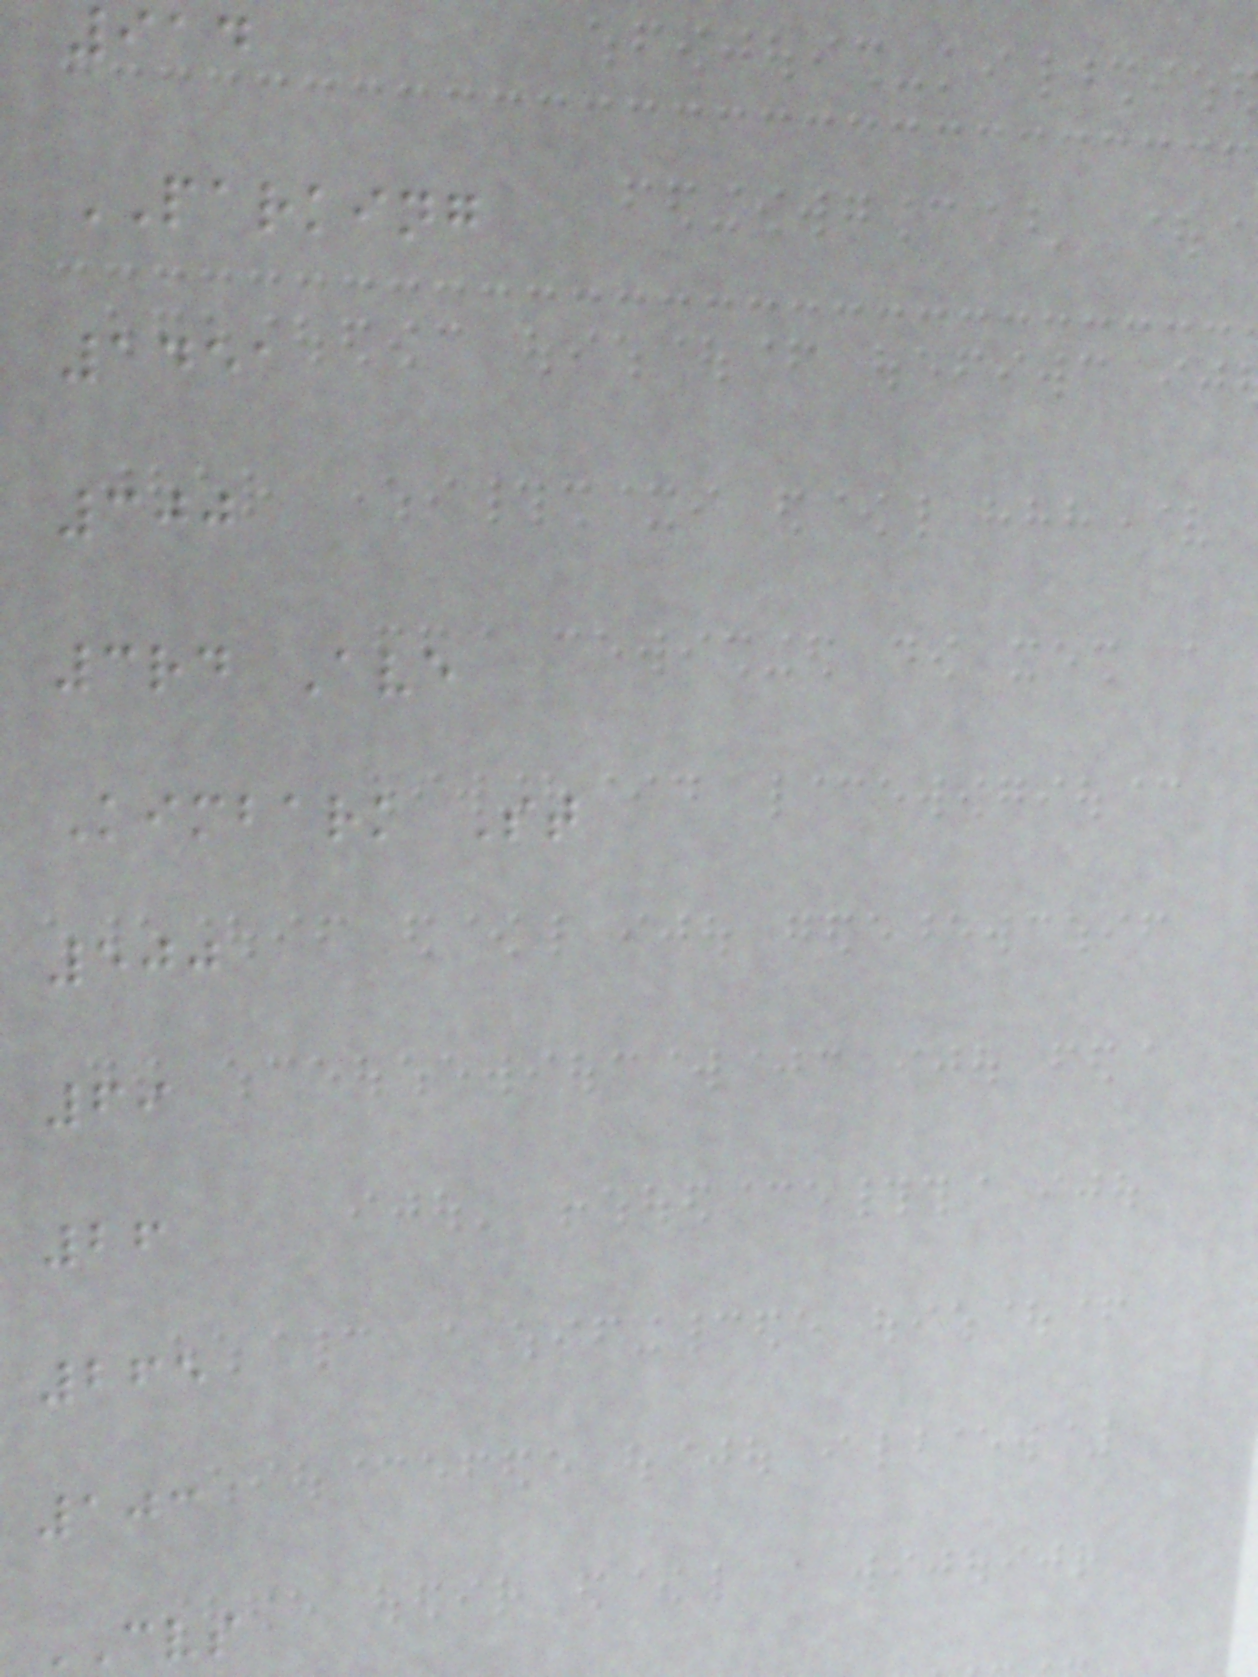914
PARKING
1451
300
3rd Ave
Kimbark St
500
69
26
265
103
CVS
